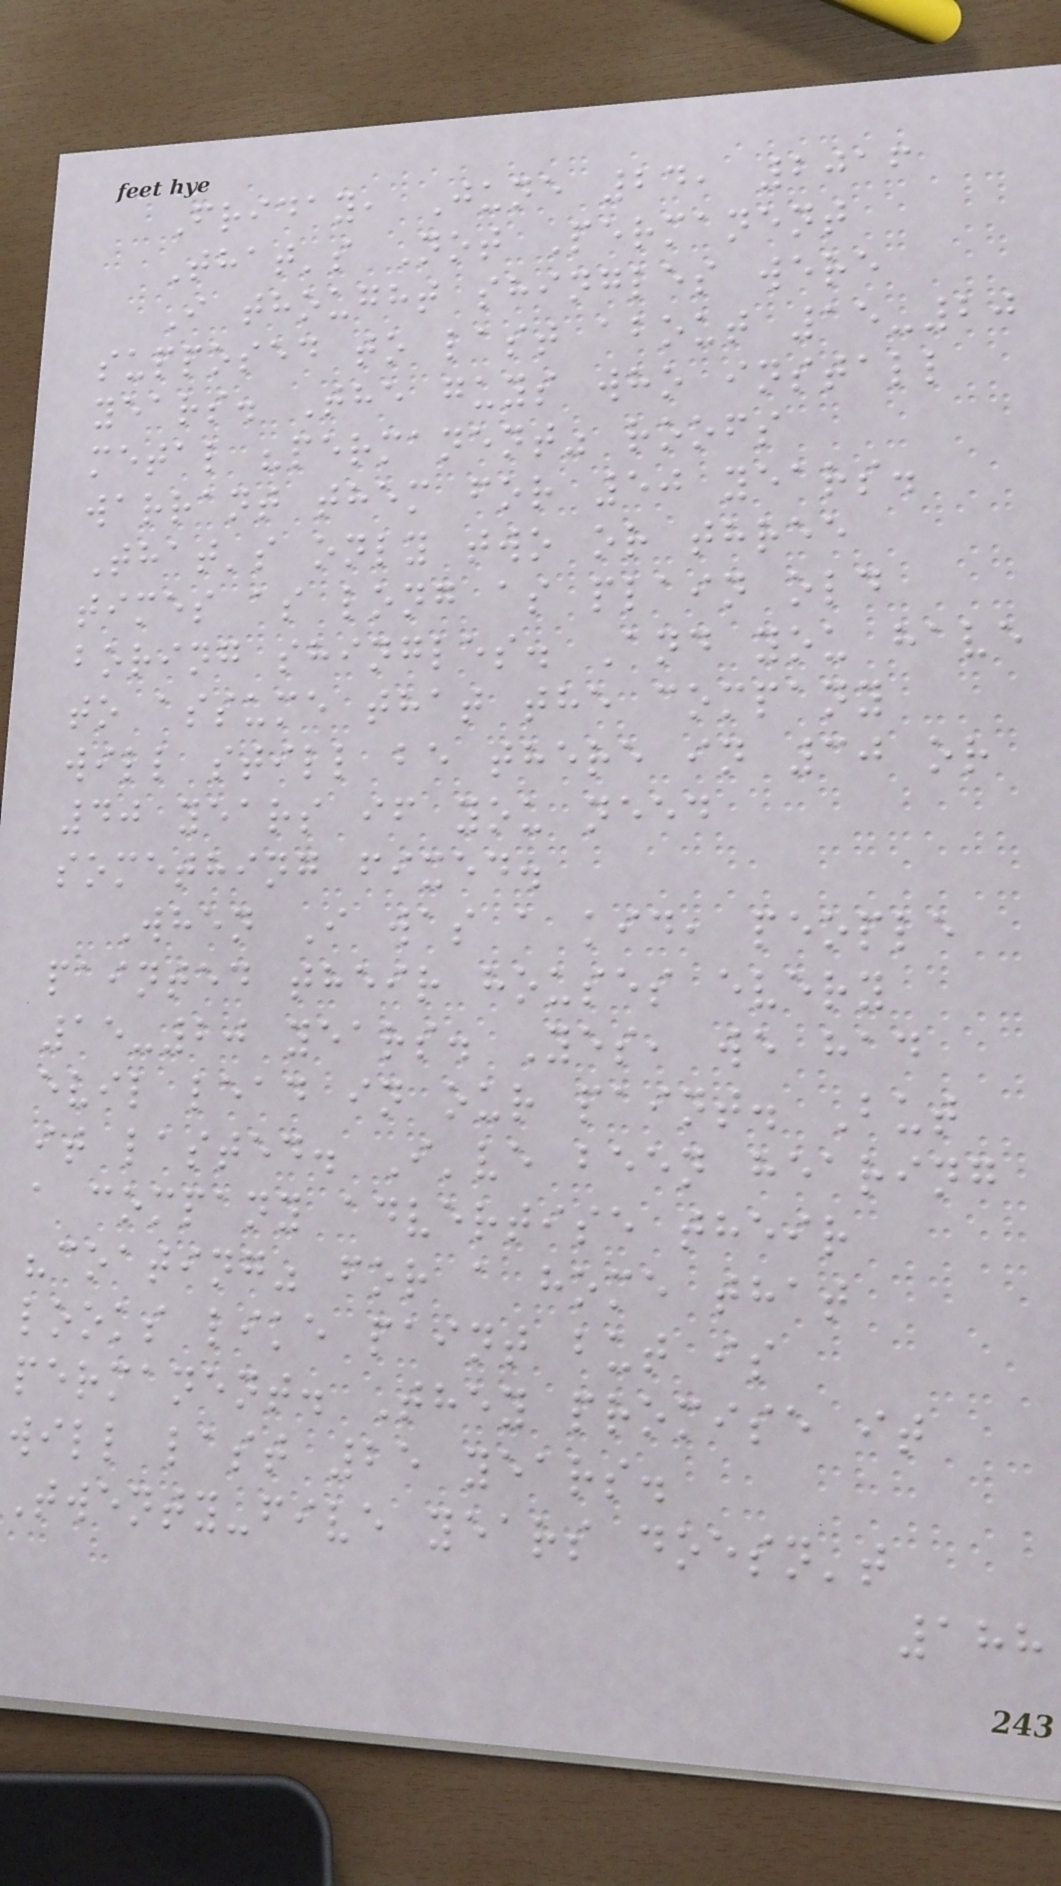Friday, June 24, 2016
That's Not Permanent
I thought shingles were
supposed to last about 15-20
years. The guys who install
metal "permanent" roofs
warrant them for 50 years.
That's only two or three
times as long as plain old
boring shingles. And you have
to assume that the company
will still be there in 30 or
40 years if you need
something fixed.
When I was a kid, people
painted their houses every
15-20 years. Yes, we had
evil lead in our paint. But
it lasted. I've been hearing
a company advertise their
"coating" for a home that
looks like paint but is
permanent. They promise it
will last 25 years.
Twenty-five years doesn't
188
